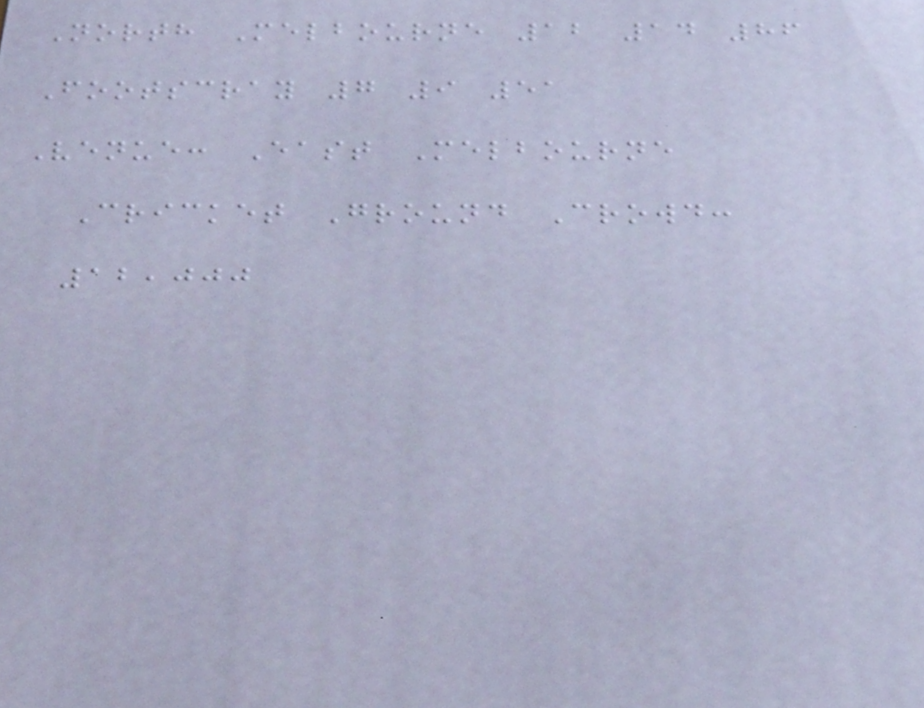North Melbourne 12 14 86
Footscray 7 9 51
Venue: East Melbourne
Cricket Ground Crowd:
12,000
